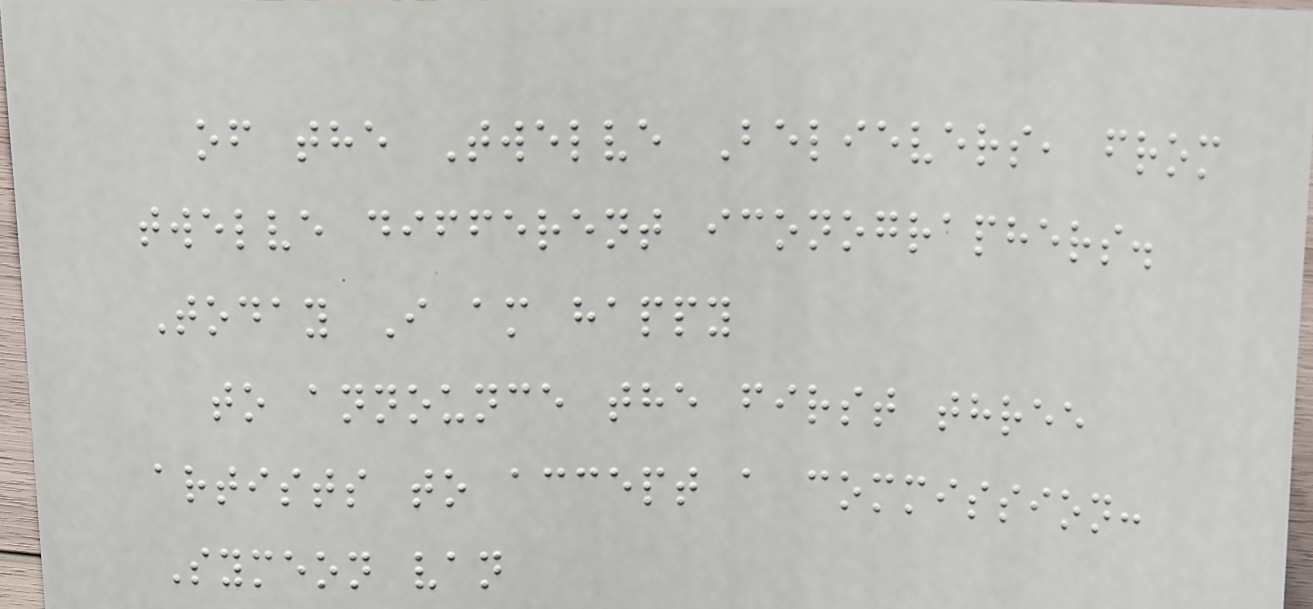of the Twelve Believers, from
twelve different iconographers.
Today I am happy
to announce the first three
artists to accept a commission:
Symeon van
